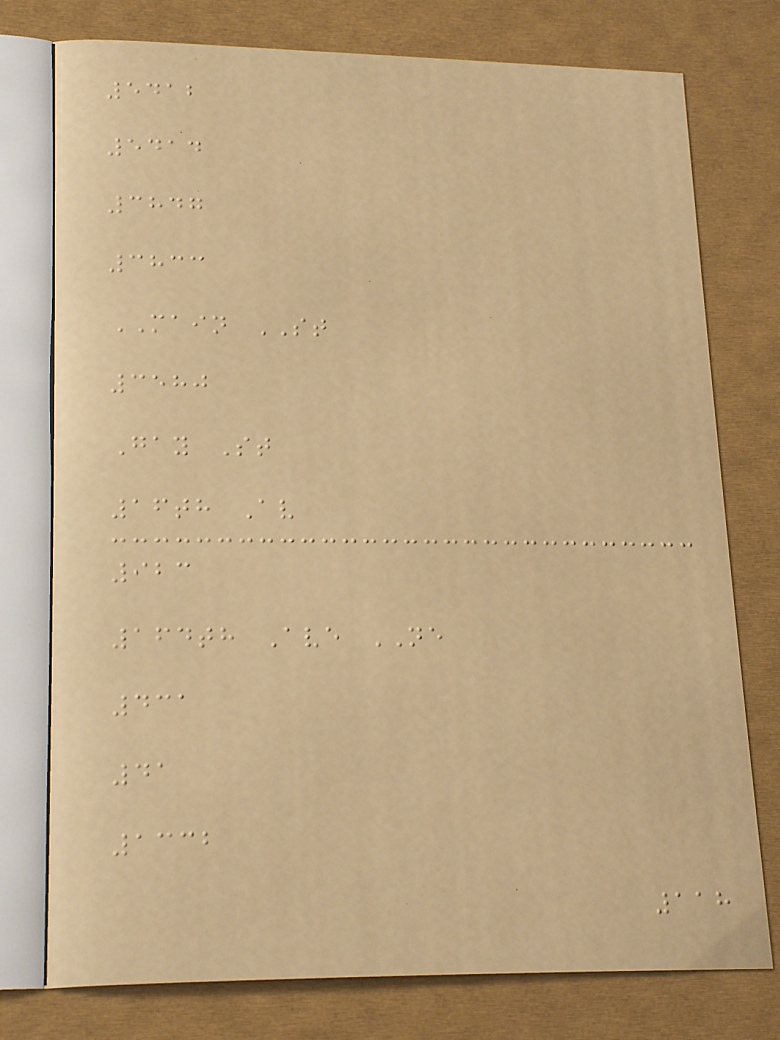5412
5414
3847
3833
MAIN ST
3580
Gay St
16th Av
923
164th Ave NE
431
41
1332
118
